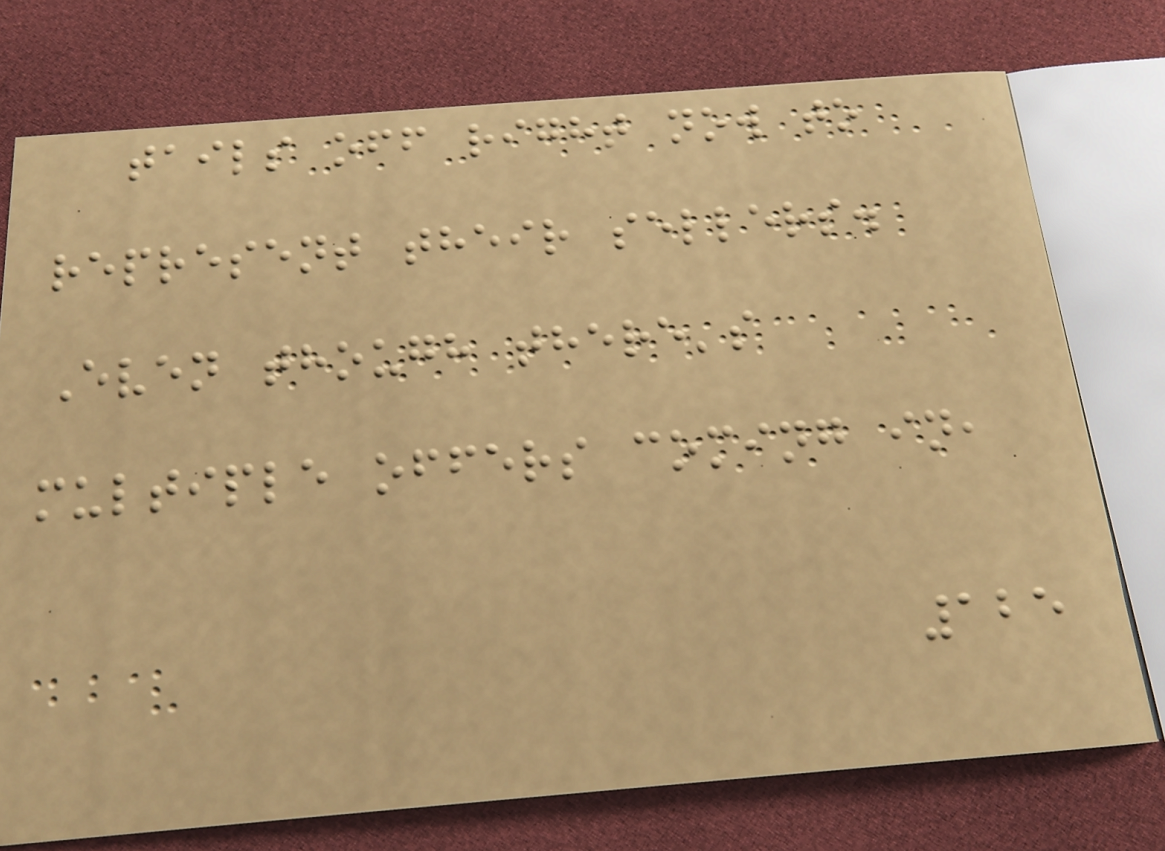tails off right now to
represent their sellers.
Even though there's
multiple offers coming in,
125
